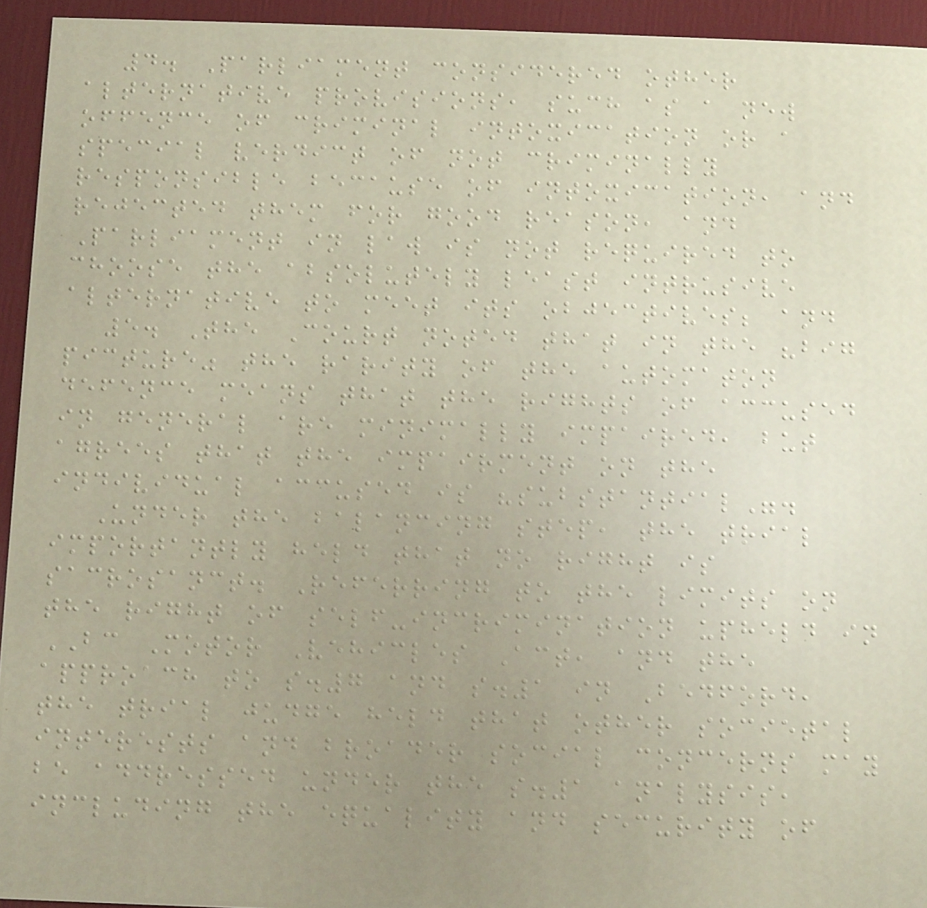4. Parliament considered other
alternative provisions, such as a new
offence of criminal intoxication or a
special verdict of not criminally
responsible because of intoxication, and
rejected them for good reason, and
Parliament in law is not required to
choose the absolutely least intrusive
alternative to meet its objectives; and
5. The Court noted that in the "big
picture" the rarity of the automaton
defence means that the rights of accused
in general are minimally impaired, but
agrees that the impairment on the
individual accused is "substantial".
Under the balancing step, the trial
importantly held that no right is
sacrosanct. Referring to the limits on
the right of self-incrimination upheld in
BC Motor Vehicles Act, and the
approach to s.7 and s.1 in Bedford,
the trial judge held that other societal
interests and broader social concerns may
be addressed under the s.1 analysis,
including the equality and security of
